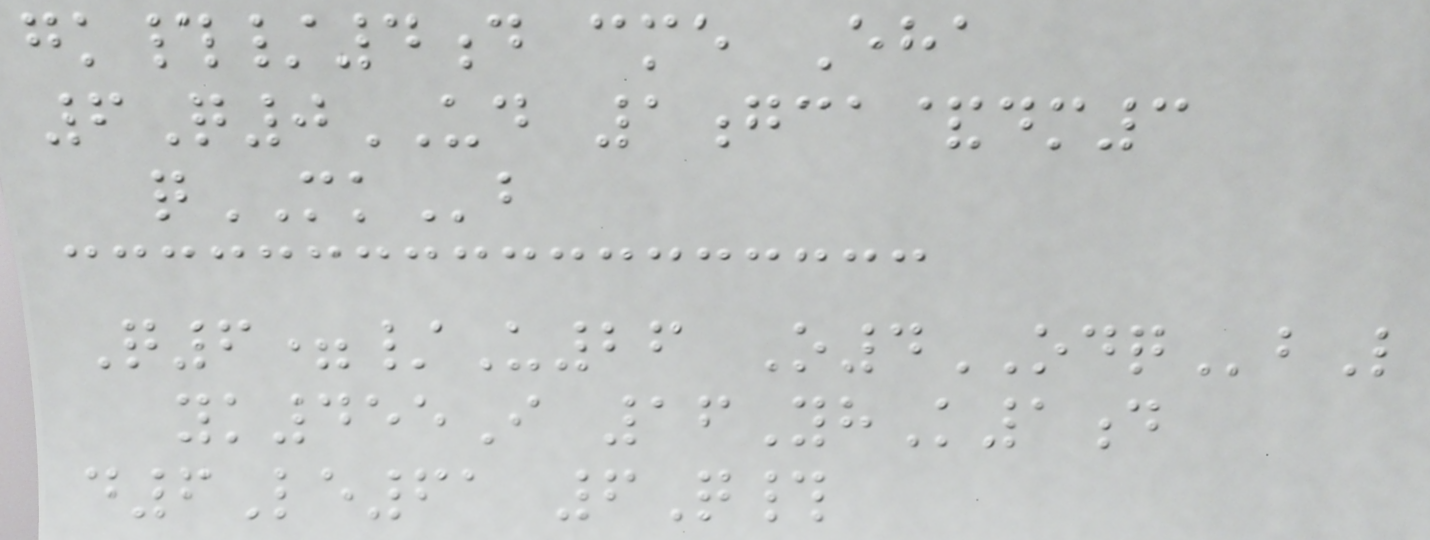gk#/4d cme Eha
6Q0UD 1gca&dm3
qMKb
Q6=/U26 O4ODQbL
yk455I 16YhK1d
d6Le61 6Q#
